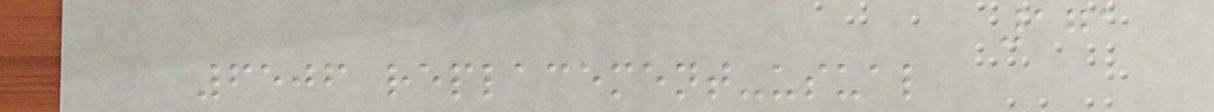171
6506 replacement-usual
